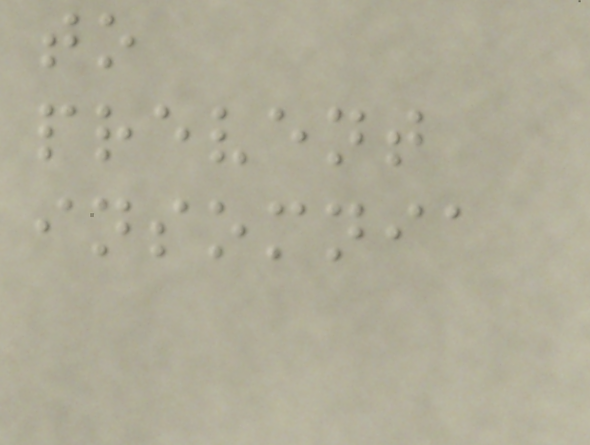to
prevent
insomnia
